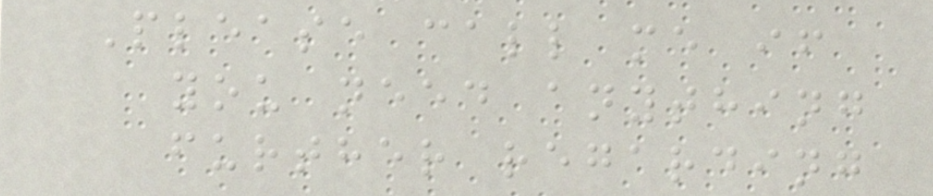Please call me if
you need anything
further regarding
